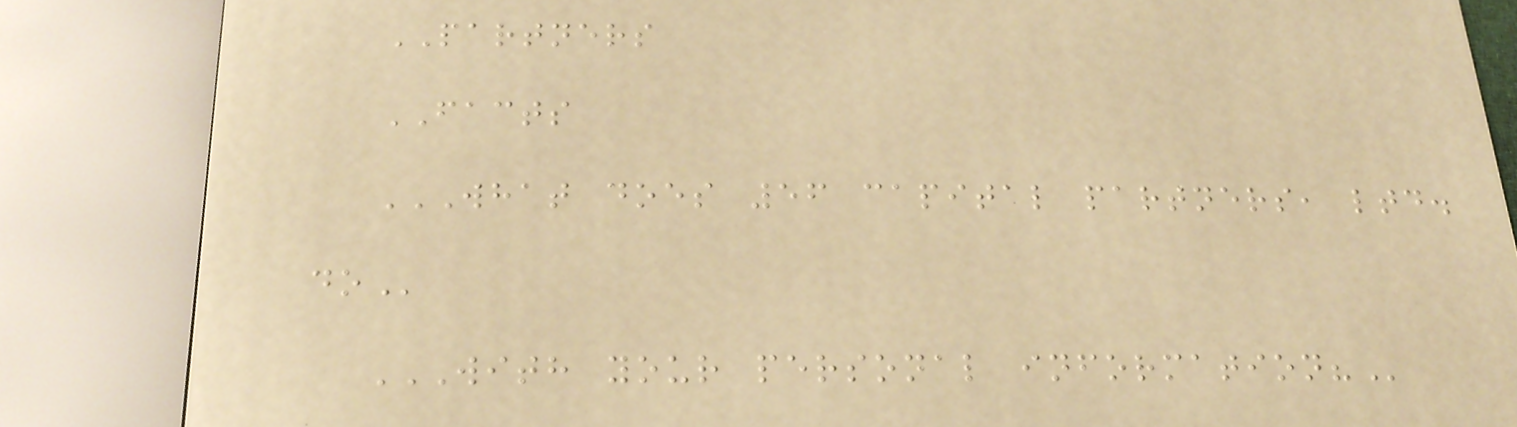PARTNERS
FACTS
WHAT DOES 56 CAPITAL PARTNERS, LTD.
DO
WITH YOUR PERSONAL INFORMATION?
